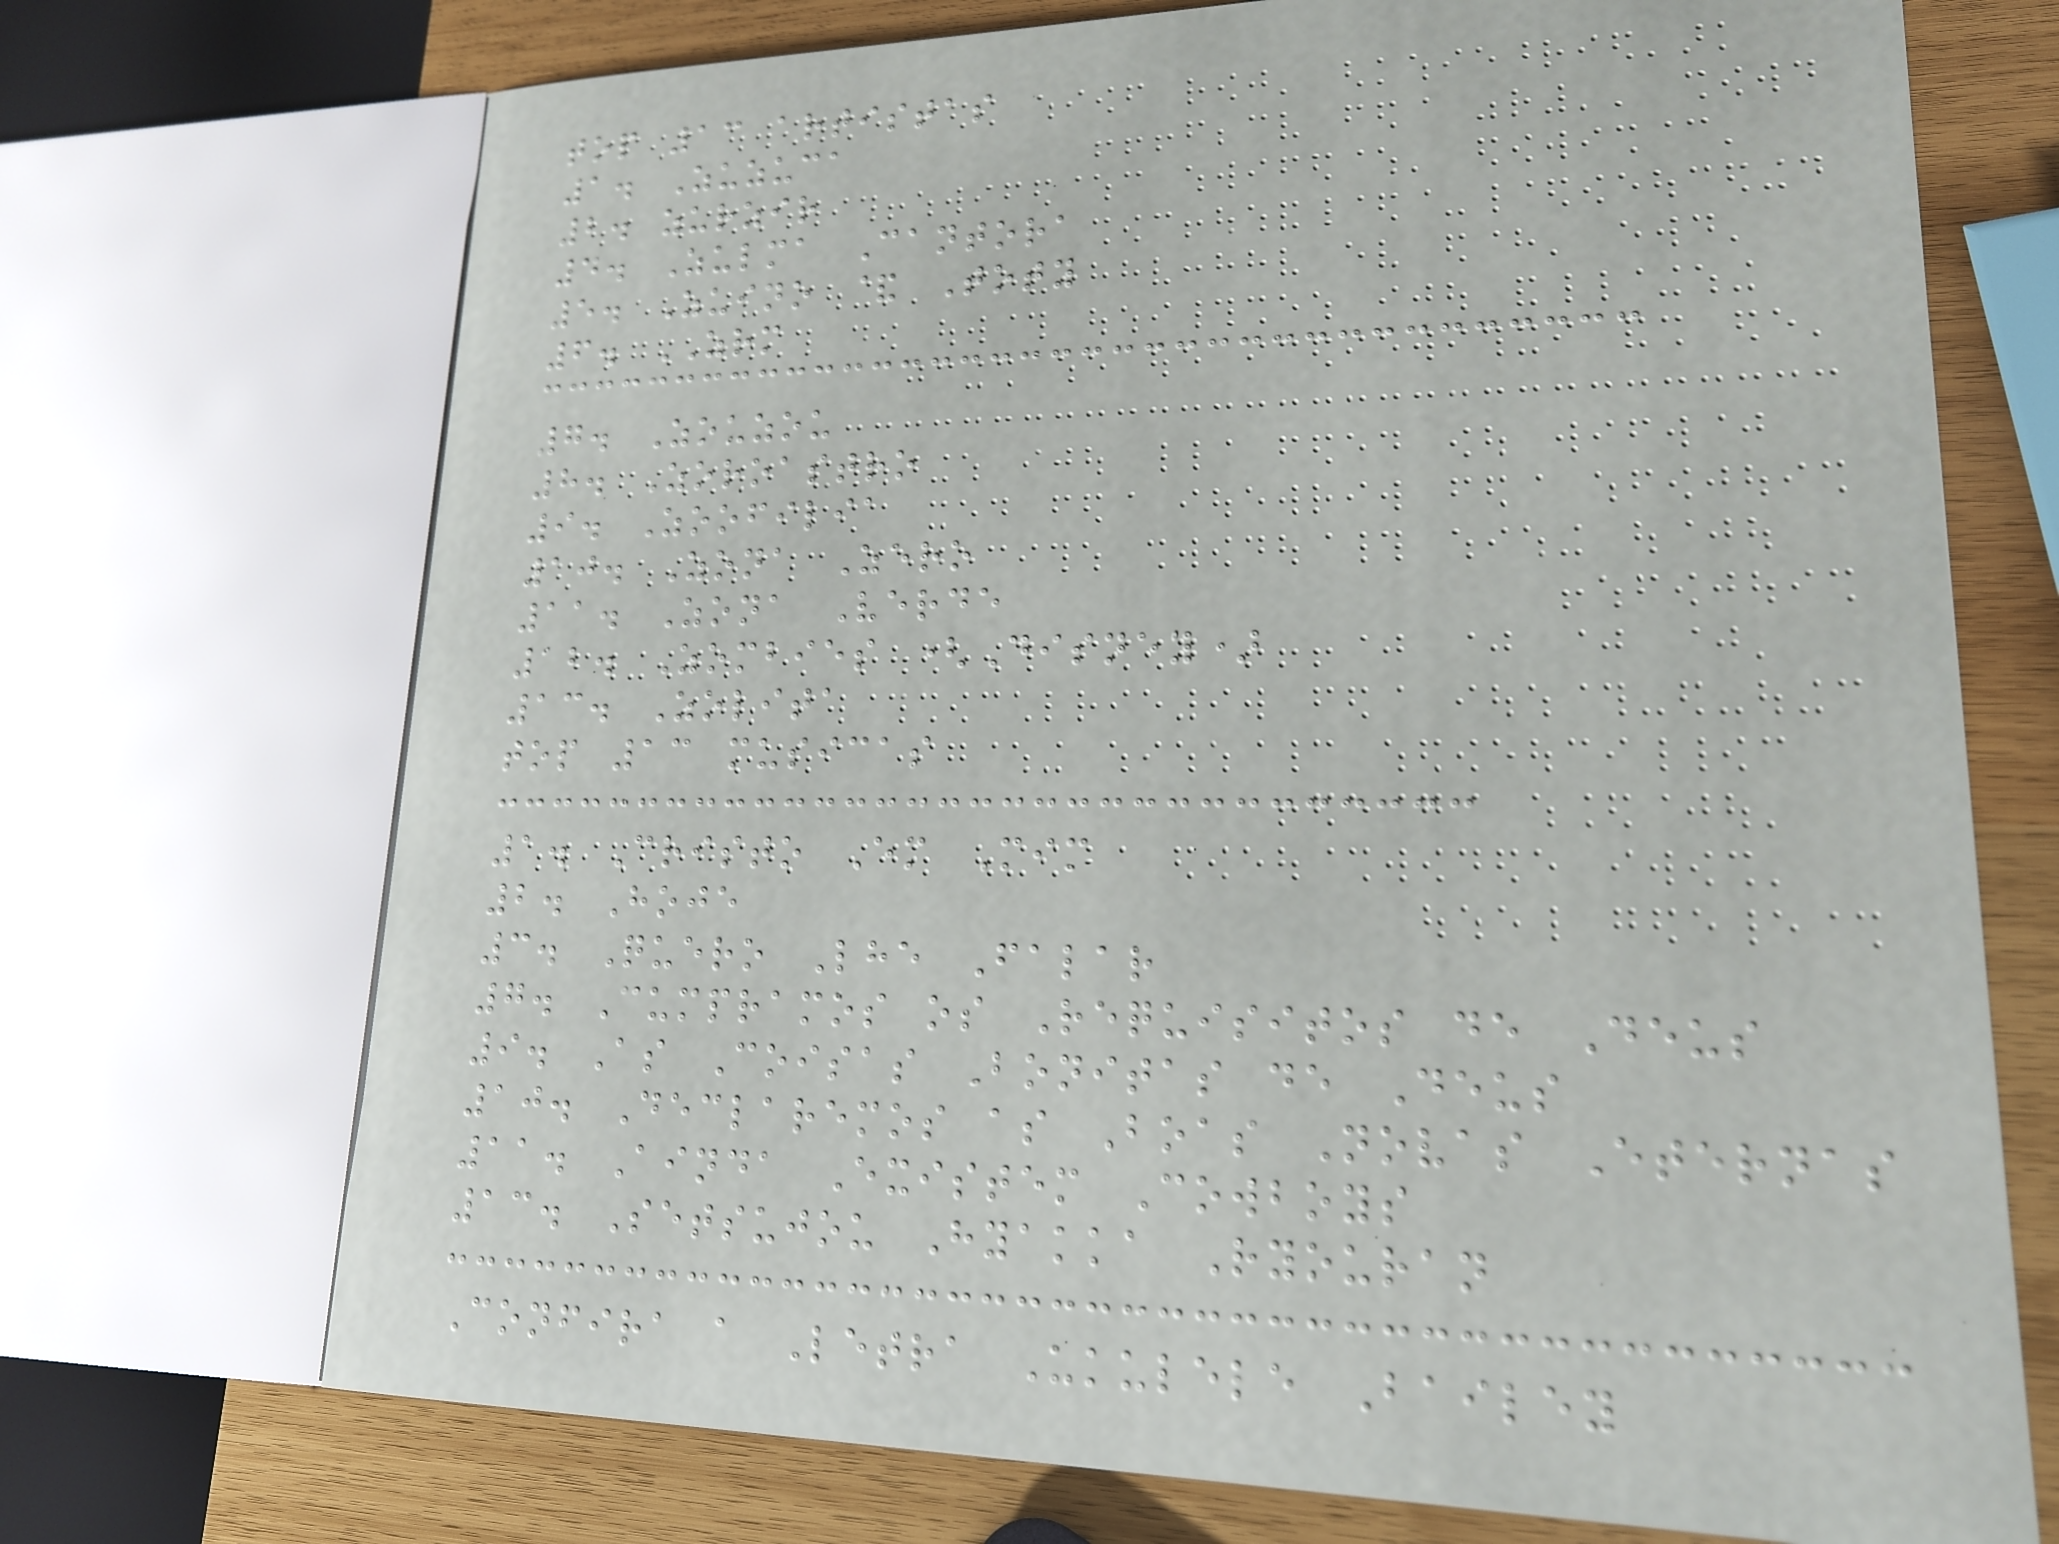top 13 artistas
1. Zuzuca
2. zurzir
4. Zulma Cantora
5. Zuino & Toty
6. ZRM
7. Zouzou
8. Zoroastro
9. Zoofilia
10. Zona Zero
11. Zona Verde
12. Zombies (Disney)
13. Zolita
top 13 musicas
1. Cristo Em Mim
2. Hoje
3. Quero Lhe Falar
7. Cumpramos os Requisitos de Deus
9. As Coisas Bonitas de Deus
10. Declaremos as Boas Novas Eternas
11. Ainda Existem Cowboys
13. Setsujou Hyakka Ryouran
Confira a Letra Ukulele Bailey
